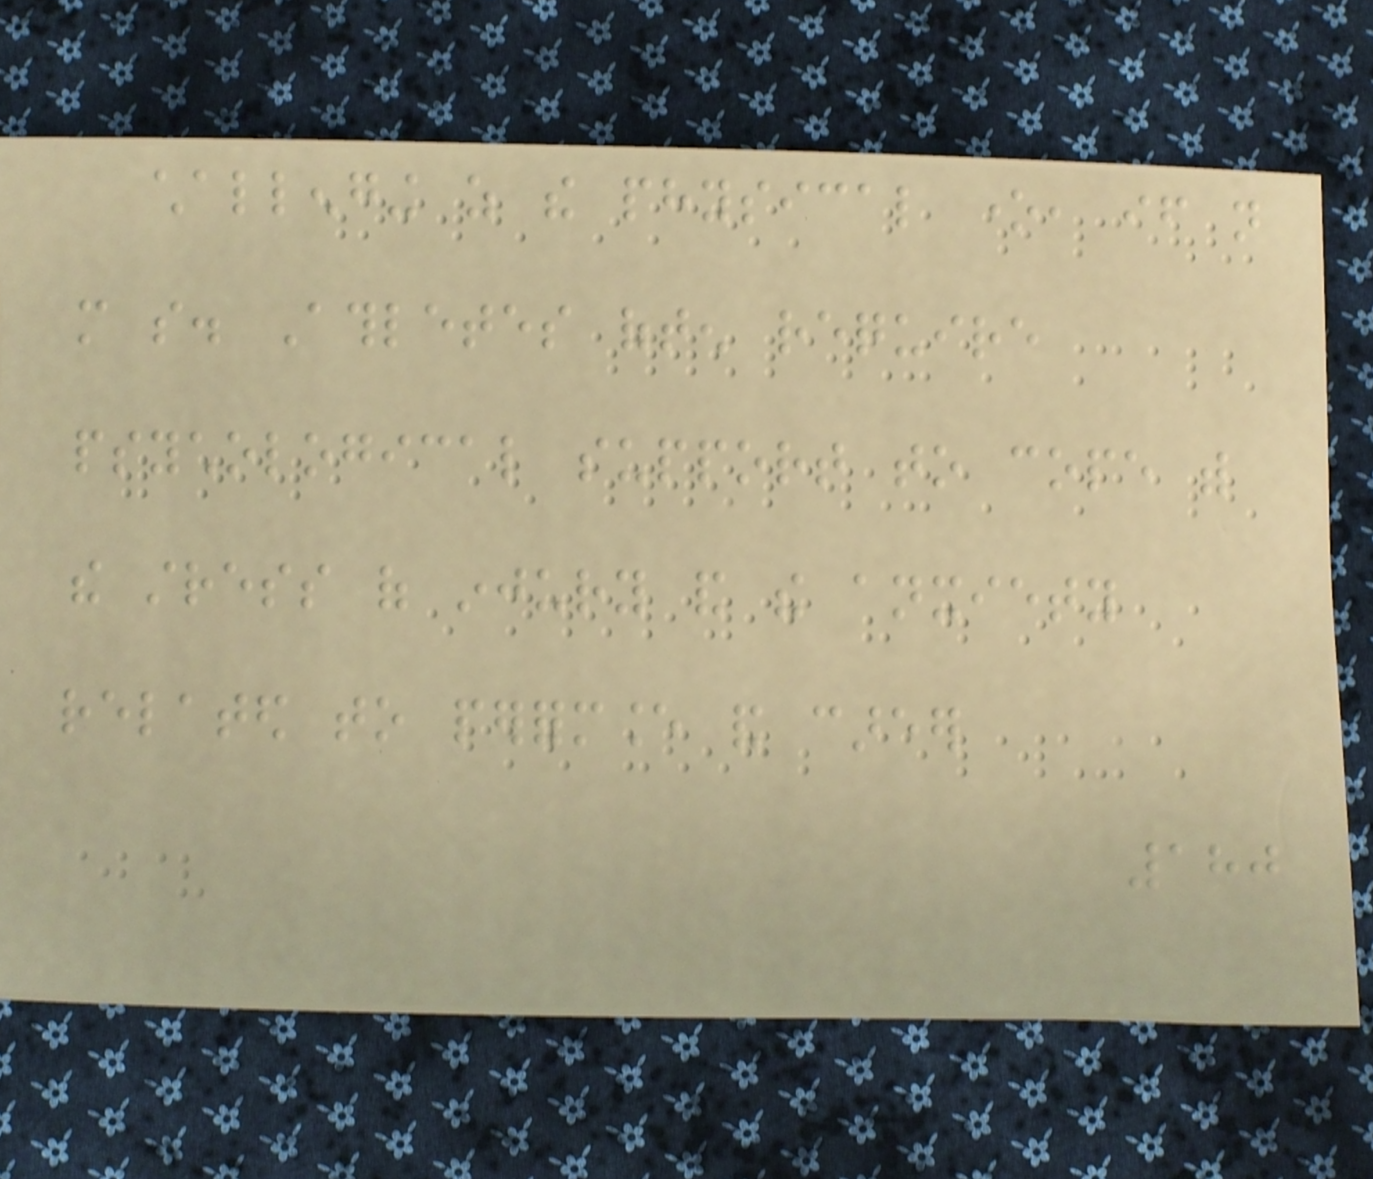challenging as the physical one, if not
more so. Athletes often require
psychological support to cope with
the stress of injury and the anxiety
related to performance and career
180
